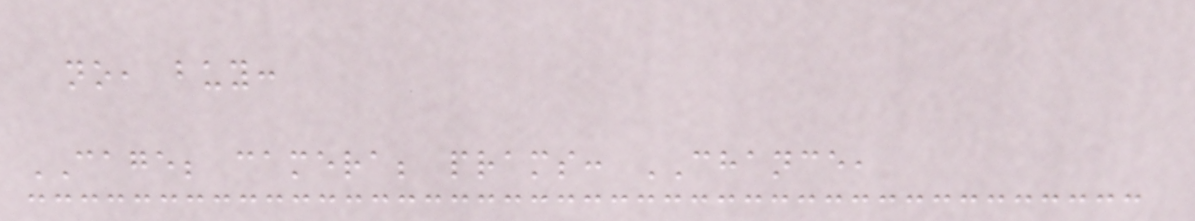no, buy:
CAGE; camera; prams: CHANCE,
